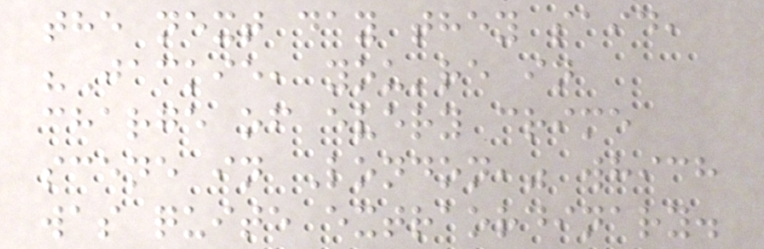the next day they said,
"Jackie, you're in
charge of every crime
scene in London," which
was quite extraordinary.
